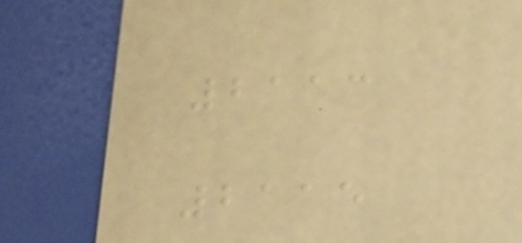2113
2115
